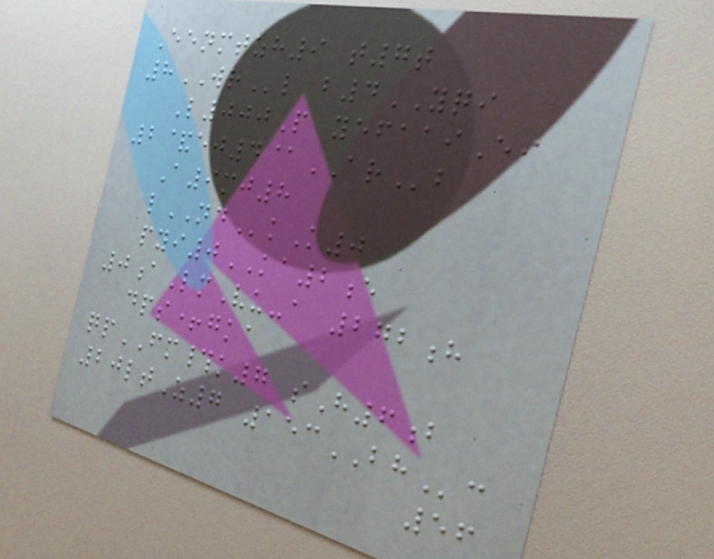Eenmtzh9 t7t
8WRl b4YQI
L000P yefaaiEi
2&ej4@ARb
A9mj8
lNDkK0
pyi0KA2e
0aLmVu-a 272h
dps+gka
qpFM#k7 sH6b
20ltZ7 153BHc
56
